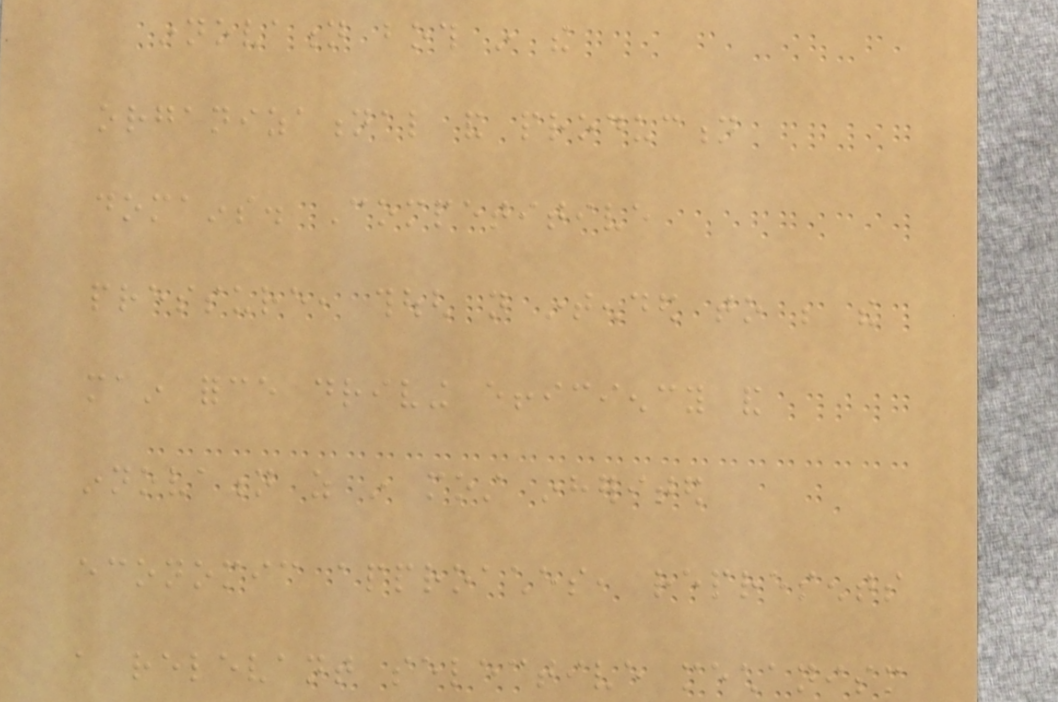innovation both in the
organizational and production
domains. Competitive
pressure, though not intended to be the
main force driving efficiency and
innovation as in most inherited
economic approaches, represents
a relevant selective mechanism
